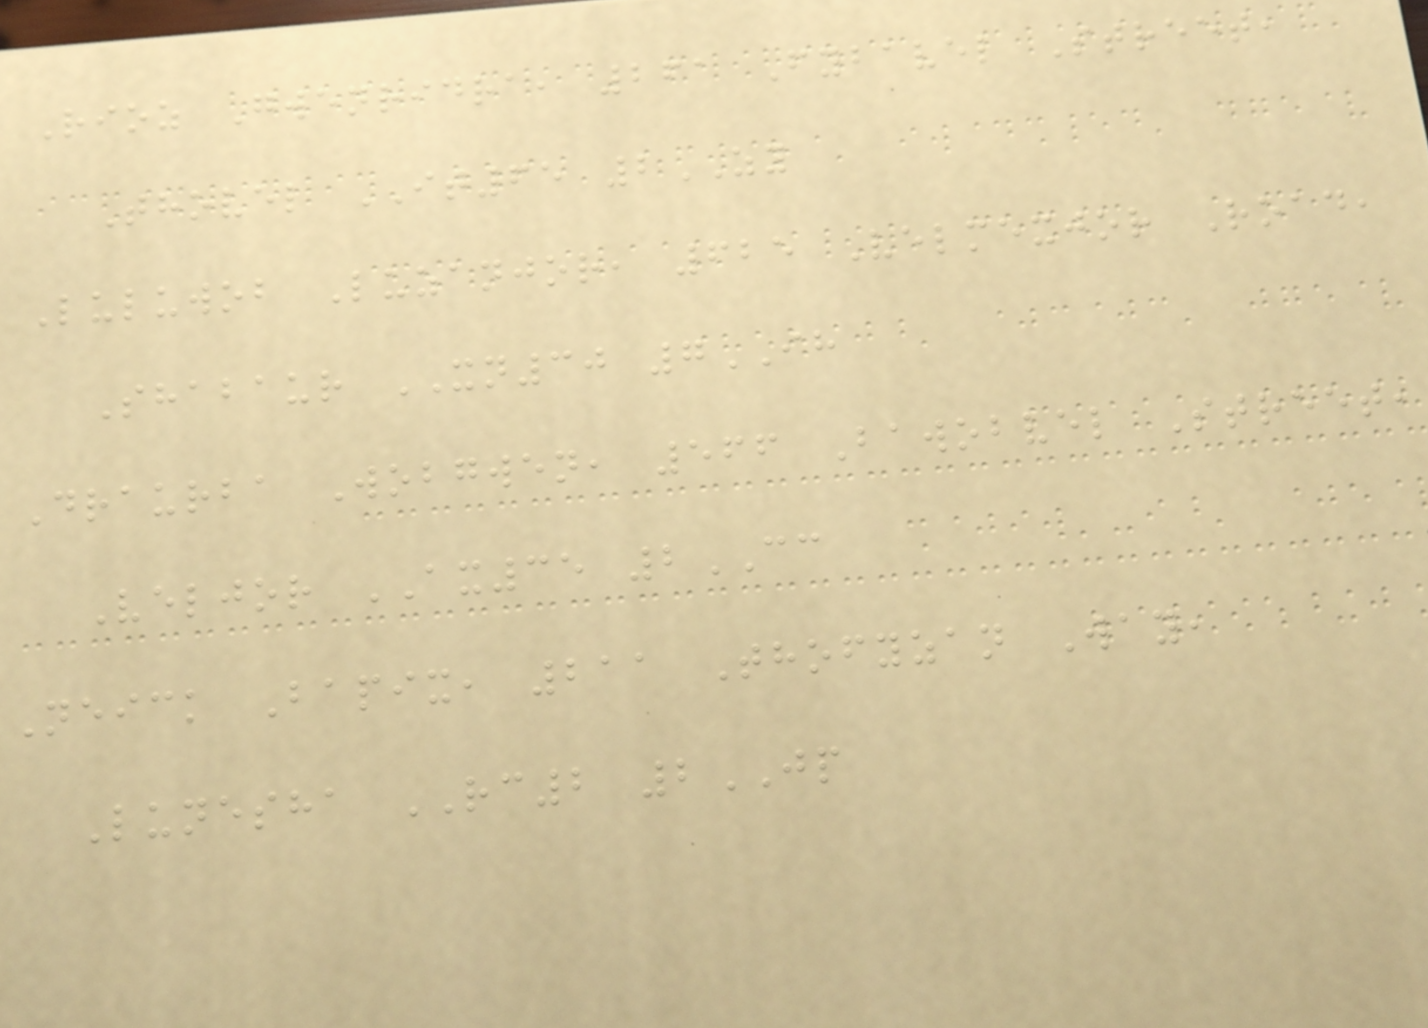Rioz Gwenridra, 261 Fybavel Street,
Thovel IT65 2ZY
Luluwob Luzanjor, 625 Velmexjor Road,
Shabaur XN30 7IH
Draurba Wobgwen, 566 Bawobvel Street,
Veljor AX35 2CC
Neick Bapix, 211 Thofyzan Way,
Lunesha RC2 2JP
